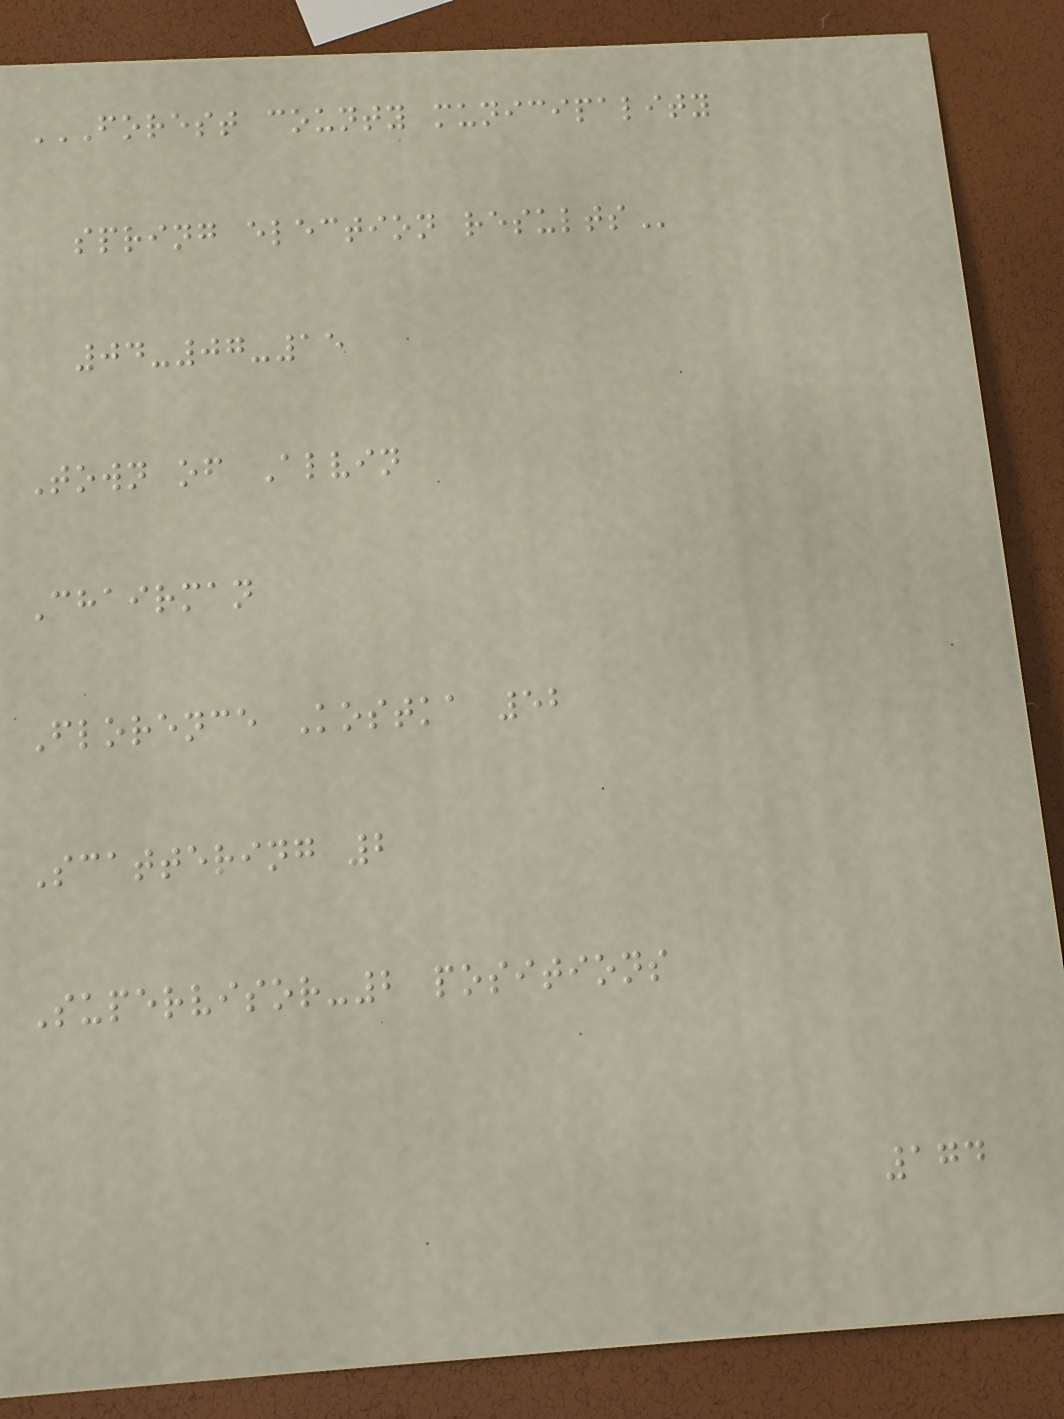FOREST COUNTY MUNICIPALITY
SPRING ELECTION RESULTS
04-07-15
Town of Alvin
Chairman
Florence Kostka 52
Scattering 2
Supervisor-2 positions
174
